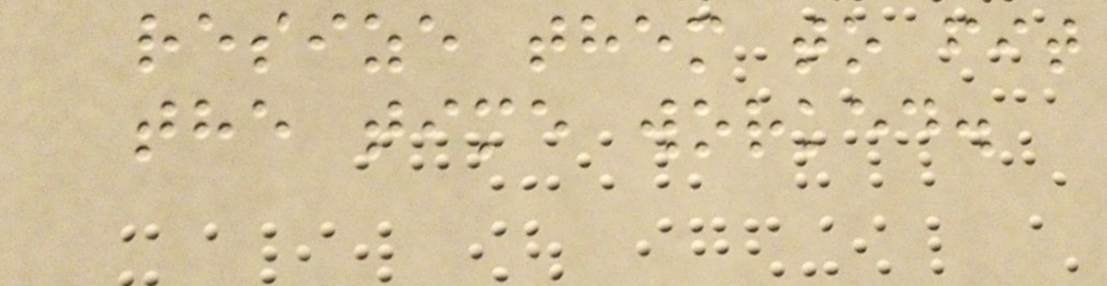resize them to fit
the time worked.
